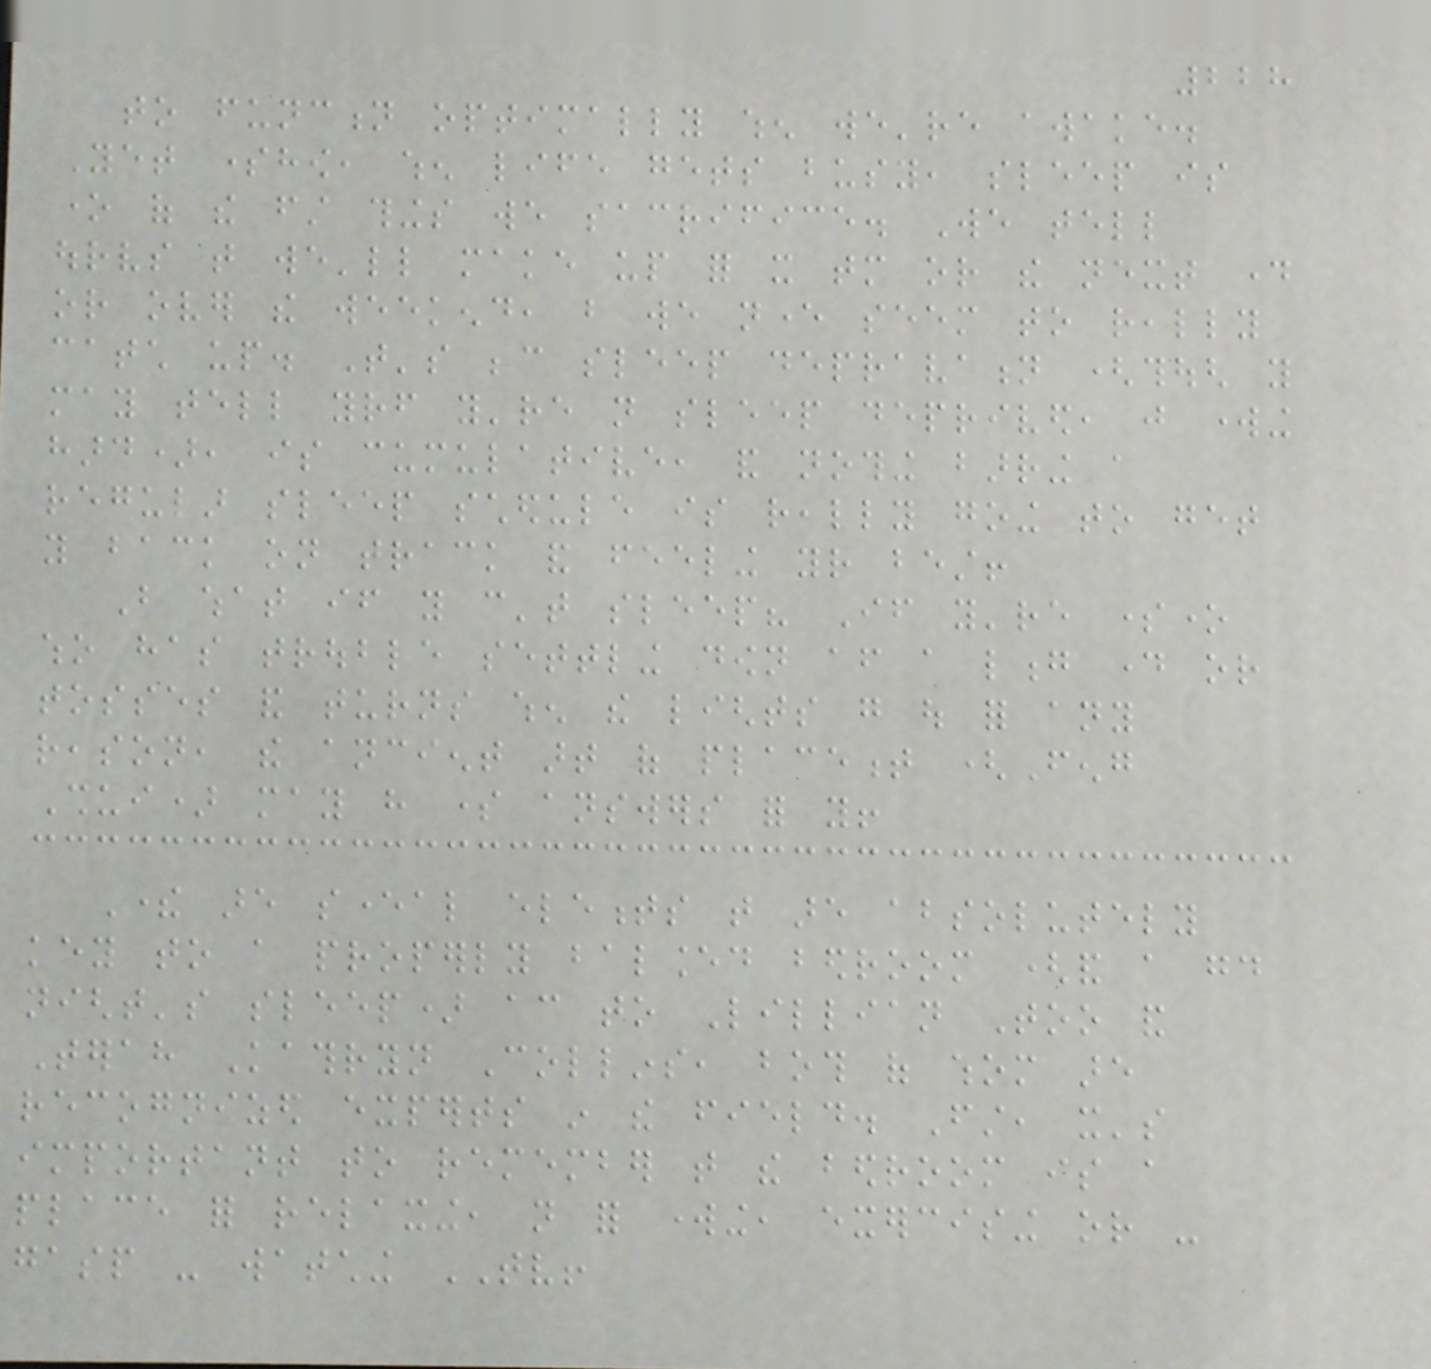228
to function optimally when we're awake.
Yet somehow, when life gets busy, sleep is
one of the first things we sacrifice. We tell
ourselves that we'll make up for it tomorrow or the next day
or over the weekend, but we never seem to really
catch up. That's because sleep depravation (though you
may tell yourself you're not sleep deprived, just working
hard), is cumulative, and nothing barring a
regular sleep schedule is really going to get
you back on track and feeling your best!
But what if you can't sleep? If you're someone
who has trouble settling down after a long day or
tosses and turns when the lights go out for any
reason, the ancient art of placement (Feng
Shui) may have some answers for you!
There are several elements that are absolutely
key to a properly balanced bedroom (and a good
night's sleep) according to Lillian Too and
Terah Kathryn Collins, both of whom are
recognized experts in the field. First, it's
important to remember that the bedroom is a
place for relaxing, not for working, exercising or -
gasp - watching TV!
